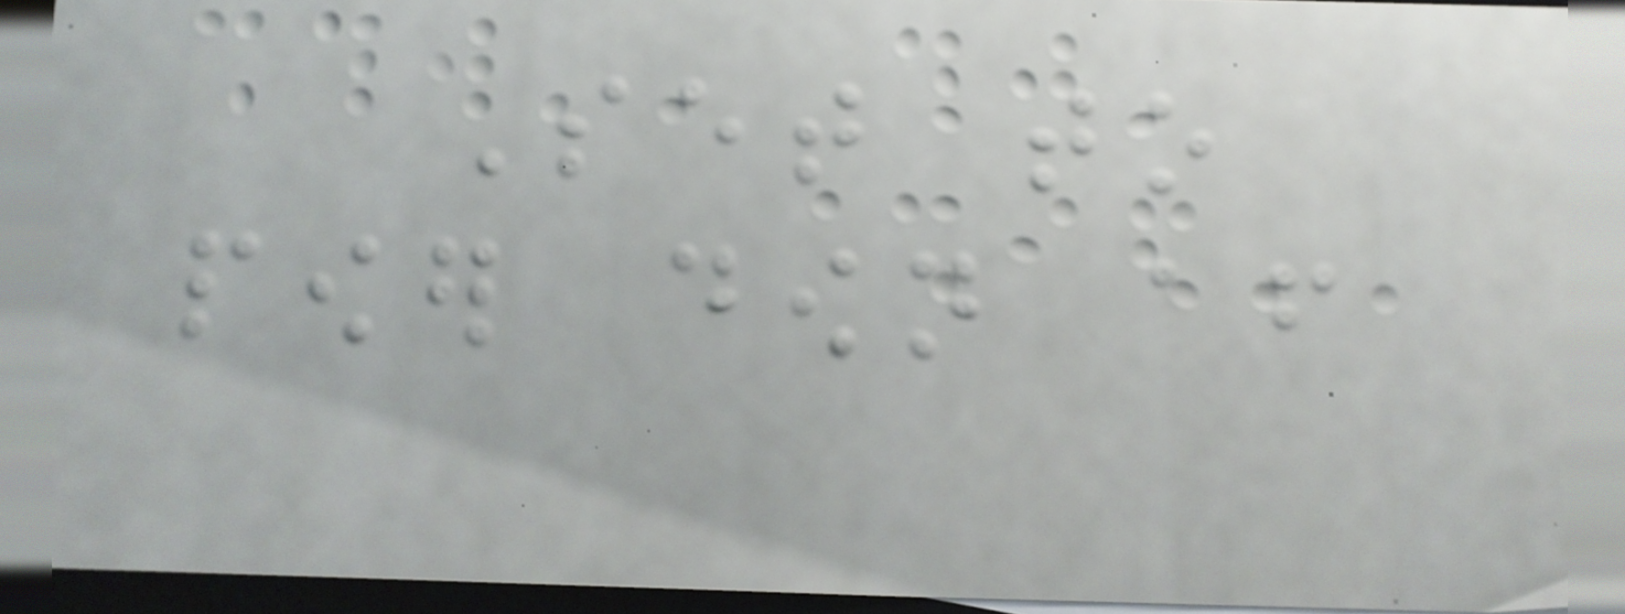Set to
power down after
